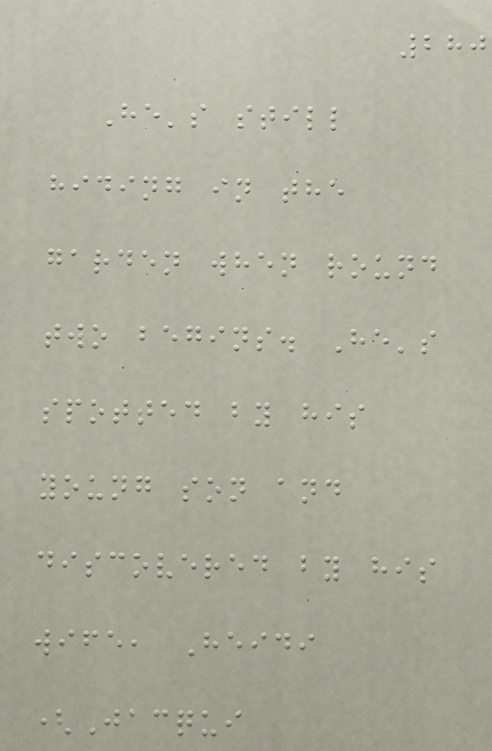280
He's still
hiding in the
garden when round
two begins. He's
spotted by his
young son and
discovered by his
wife, Heidi
(Jacqui
